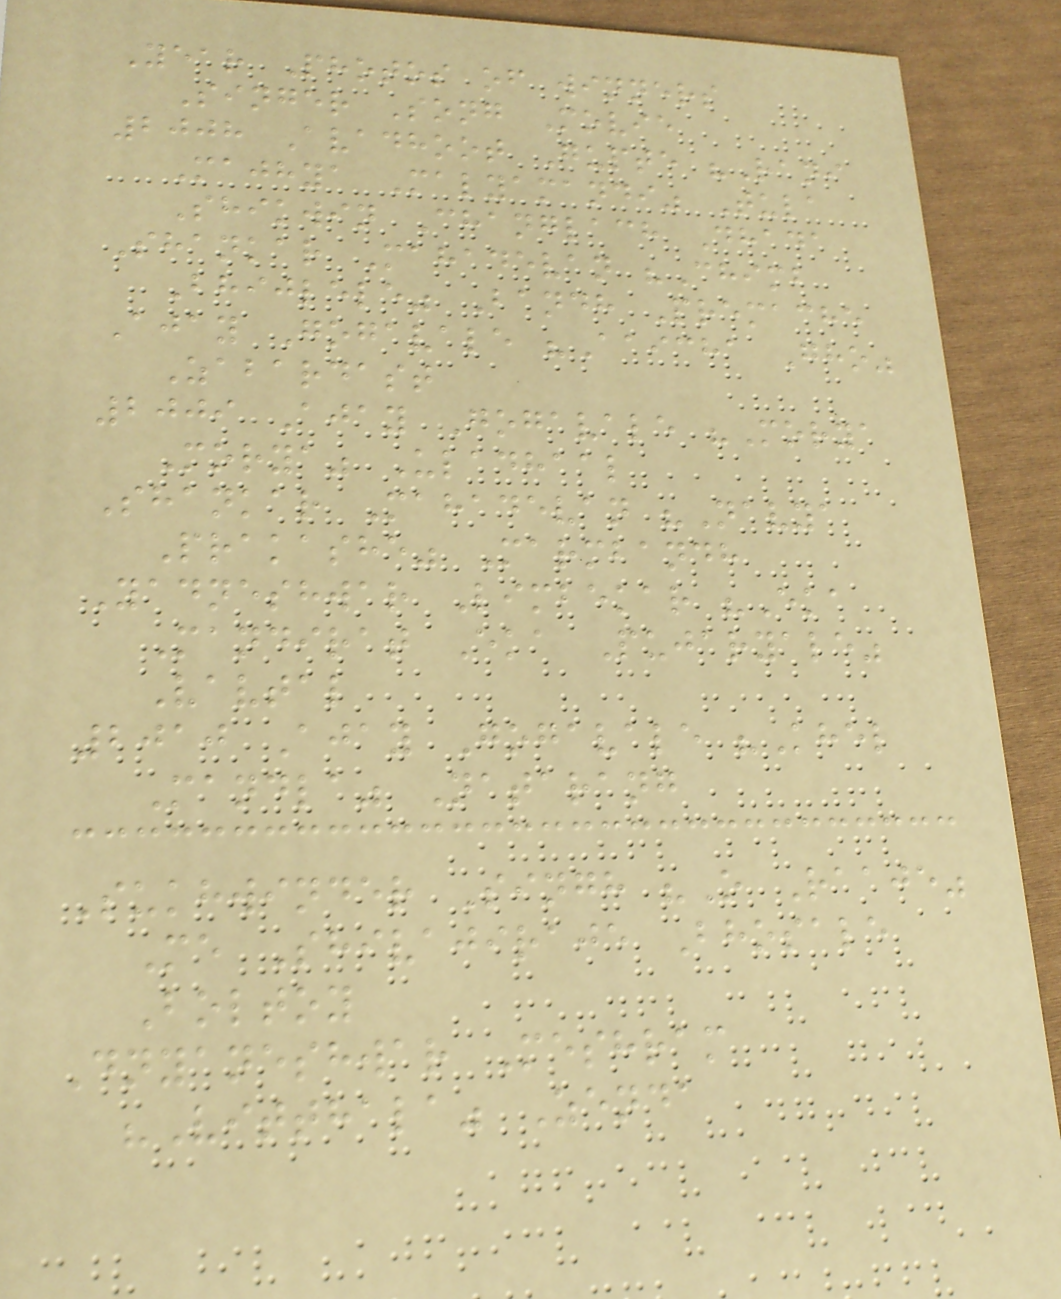Year Photos of winners
Singer Song Movie
2008 Avadhoot Gupte "Rani
Majhya Malyamandi" Tula
Shikwin Changlach Dhada
Shankar Mahadevan "Chimb
Bhijlele" Bandh Premache
Ajay Gogavale "Aaicha Gho"
Zabardast
2009 Ajay Gogavale "Morya
Morya" Uladhaal
Shankar Mahadevan "Navya
Prakashe" Marmbandh
Yadneshwar Limbekar "Eka
Mandirat Eka Pujaryale"
Vavtal
2010 Ajay Gogavale "Khel
Mandla" Natarang
Sukhwinder Singh "O Raaje"
Me Shivajiraje Bhosale
Boltoy
Dnyaneshwar Meshram
"Vitthala" Zenda
